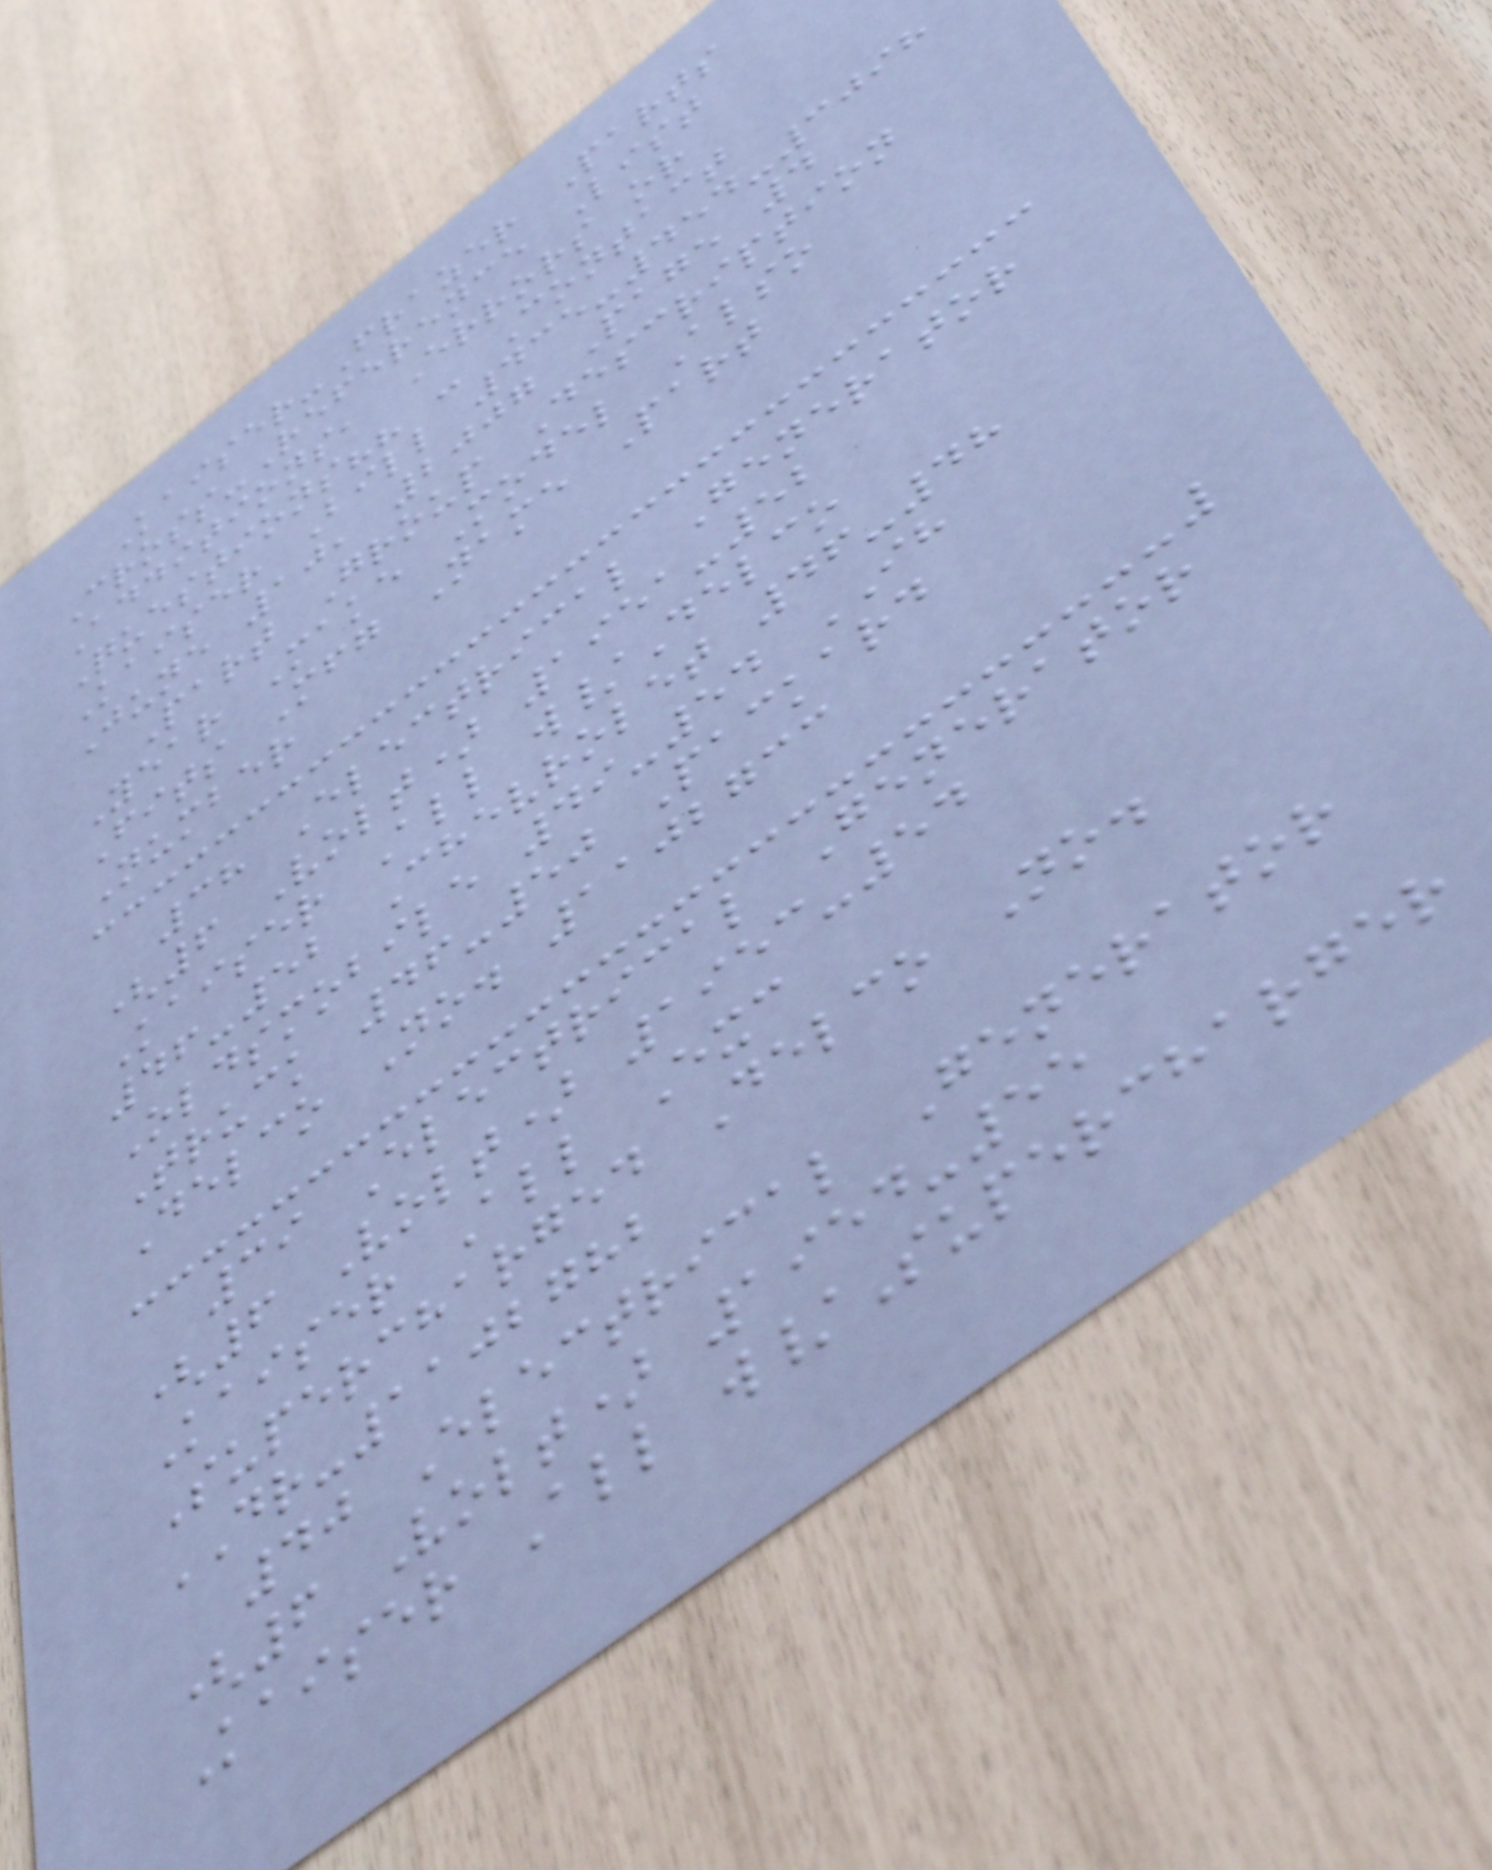Kaiser-Frazer Parts
Cross-Reference List
Additions, Errors or
Questions?? - Contact
Kaiser Bill 435-454-3098
June 10, 2007 Page 4
Part Group Description
Year Make Model Also
Fits Mfg Name Part
Number
38 Electrical Generator
(6 Volt) 1951-52
Kaiser All w/Delco
46-52 Chevrolet 46-48
Oldsmobile 49-54 IH
Truck 46-50 Packard
Delco No. 1102733
39 Electrical Generator
(6 Volt) 1953-54
Kaiser All Exc
Supercharged Delco No.
DR-1102782
40 Electrical Generator
(6 Volt) 1954-55
Kaiser All w/Supercharger
